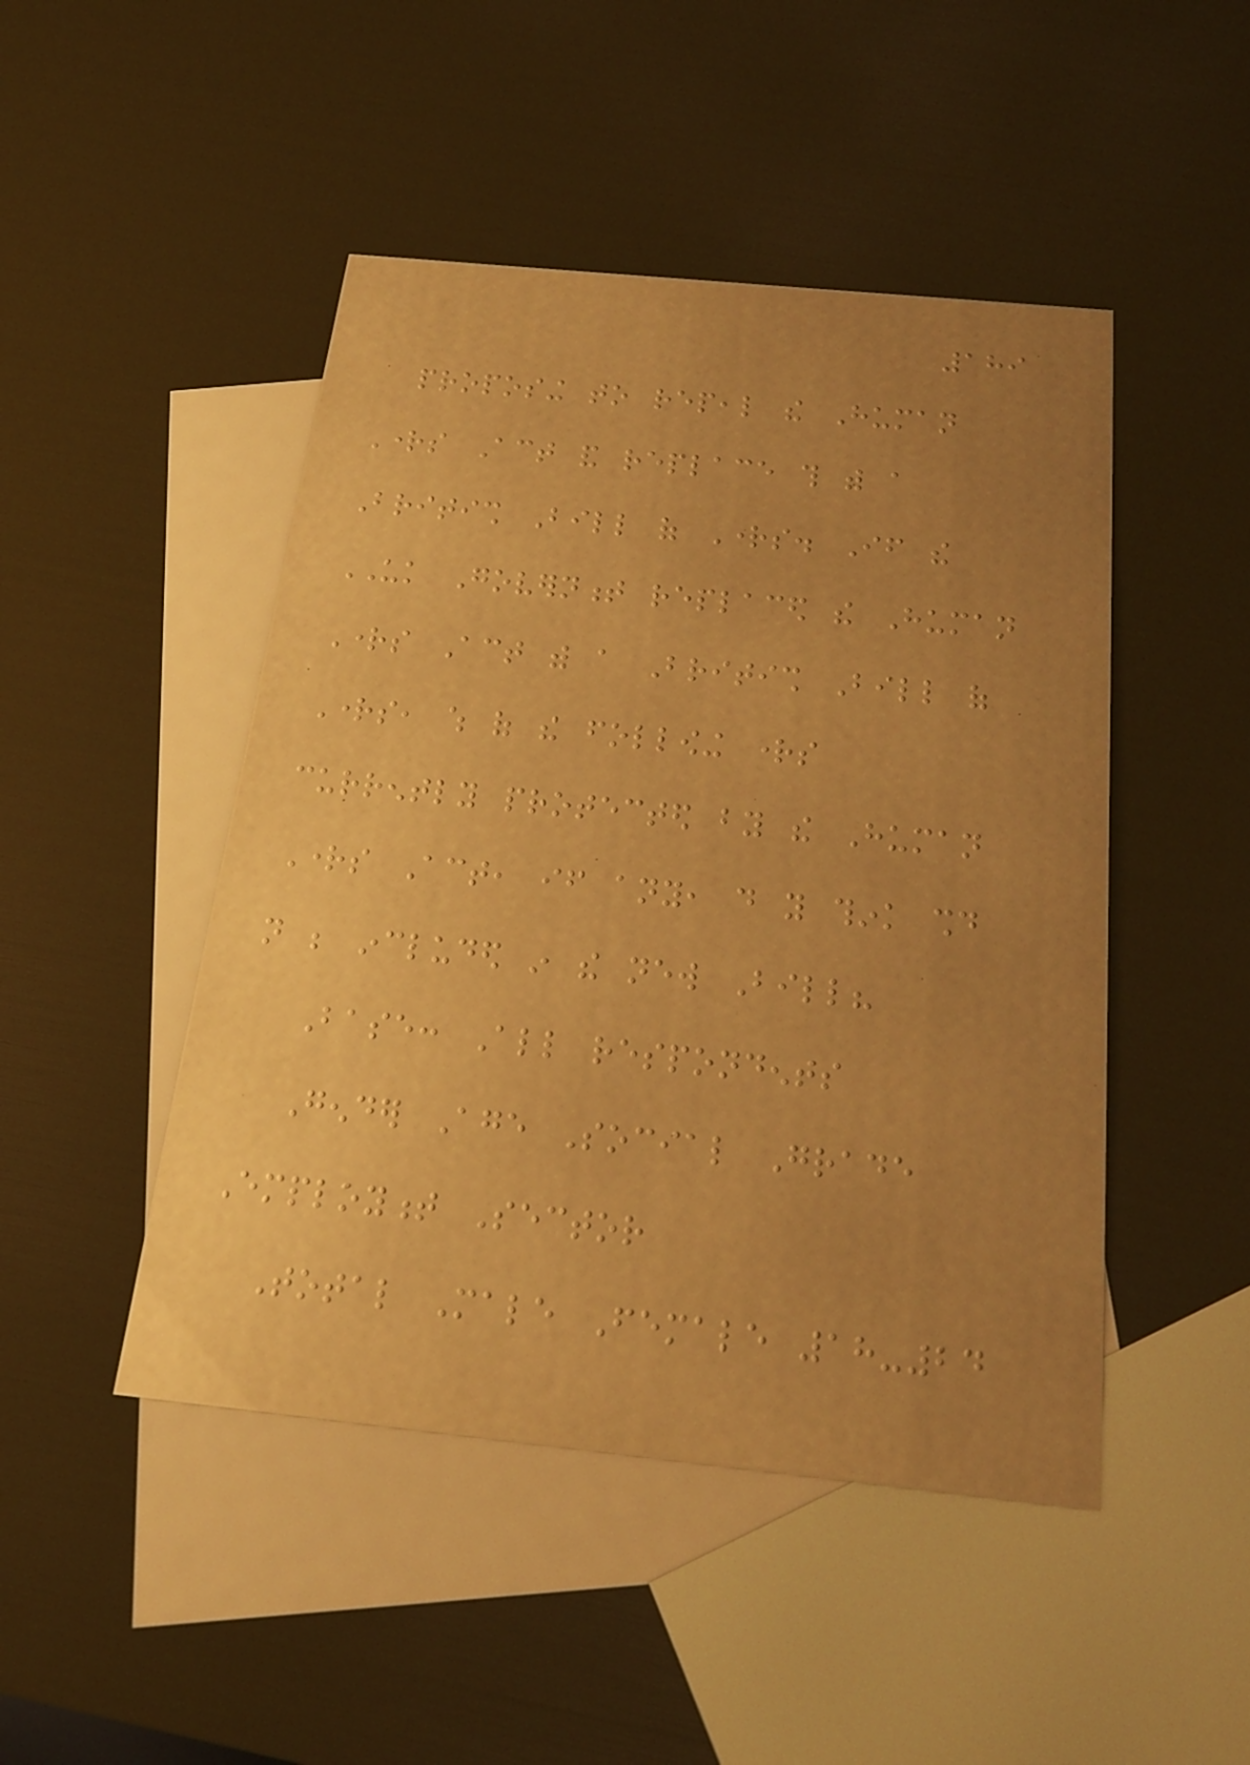189
proposing to repeal the Human
Rights Act and replace this with a
British Bill of Rights. If the
UK Government replaced the Human
Rights Act with a British Bill of
Rights, which of the following rights
currently protected by the Human
Rights Act, if any, do you think should
not be included in the new Bill?
Base: All respondents
Gender Age Social Grade
Employment Sector
Total Male Female 18-24
